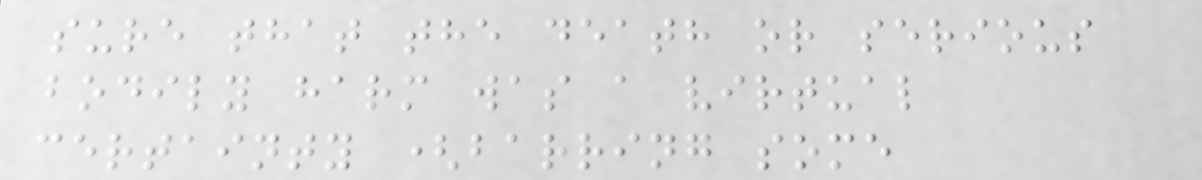sure that the death or serious
bodily harm was a virtual
certainty (barring some
